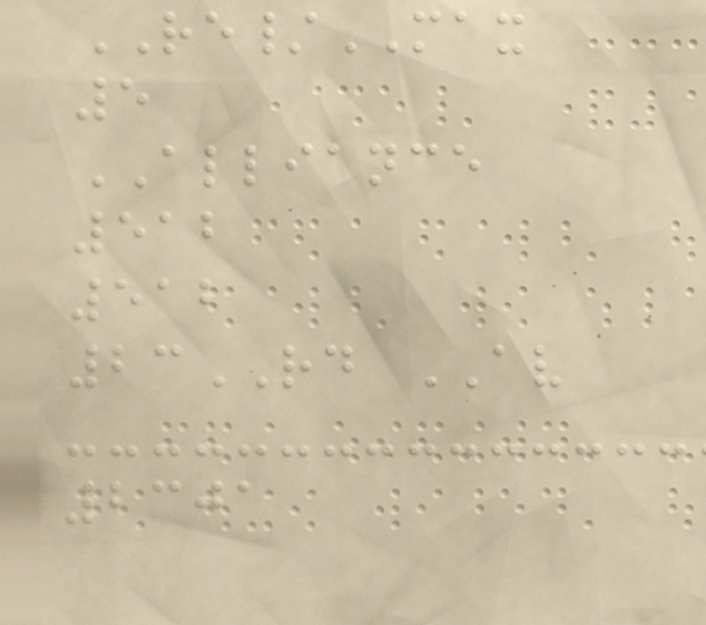RE/MAX
5
ALLIANCE
512
512
23RD AV
2301
